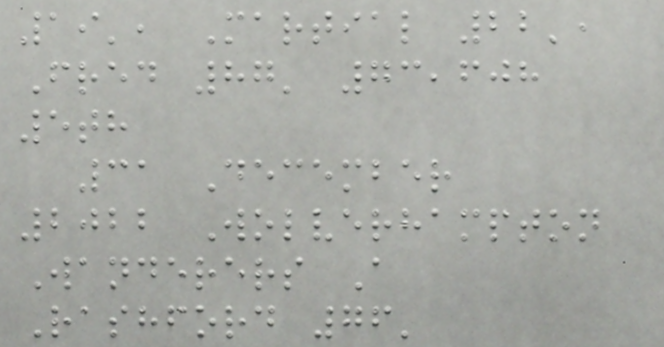19', Martial 22',
Fred 87' 73,608
5th
31 December
2022 Wolverhampton
Wanderers A
Rashford 76'
